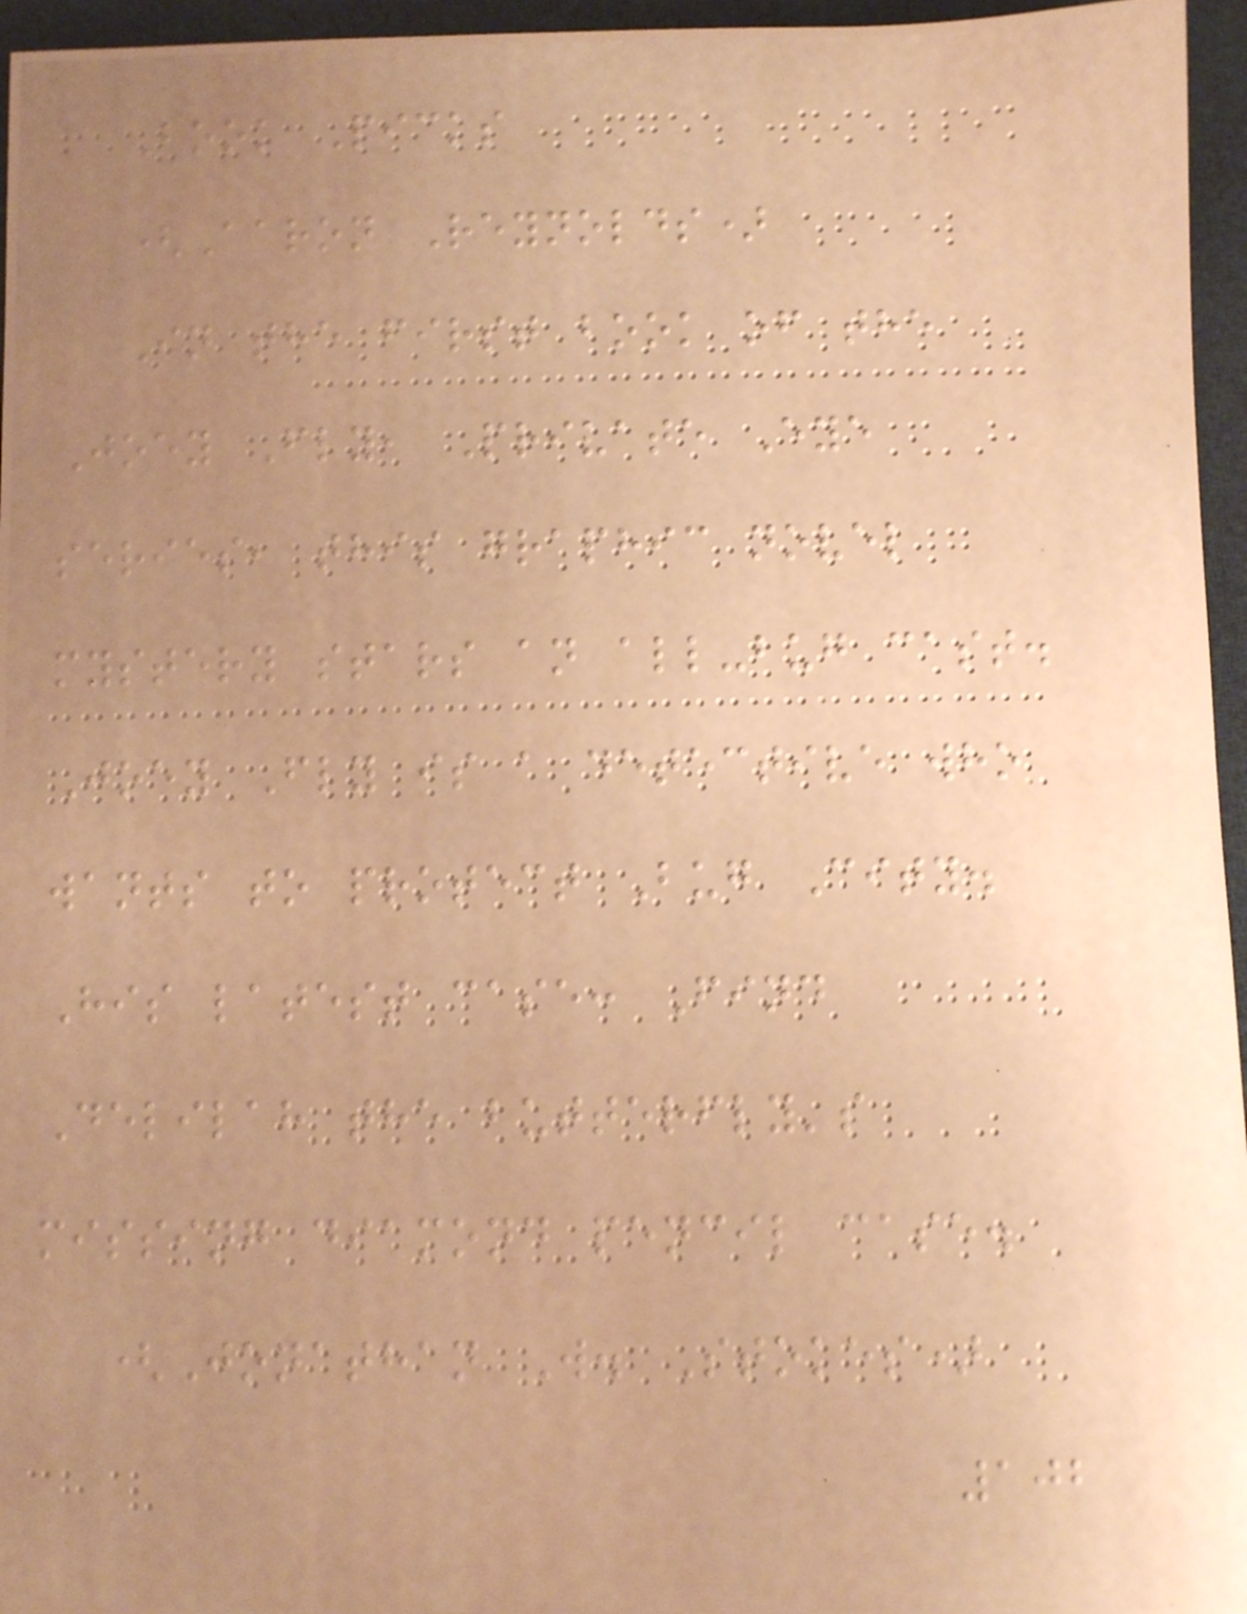Book Picks
(Aaron Reynolds)
In the first book of the
Joey Fly, Private Eye
series, this graphic novel
mystery stars an all-bug cast.
Joey Fly is a detective who
wants to protect Bug City.
His latest case: Find
Delilah the butterfly's
missing diamond pencil case.
(Jonathan W. Stokes)
102
